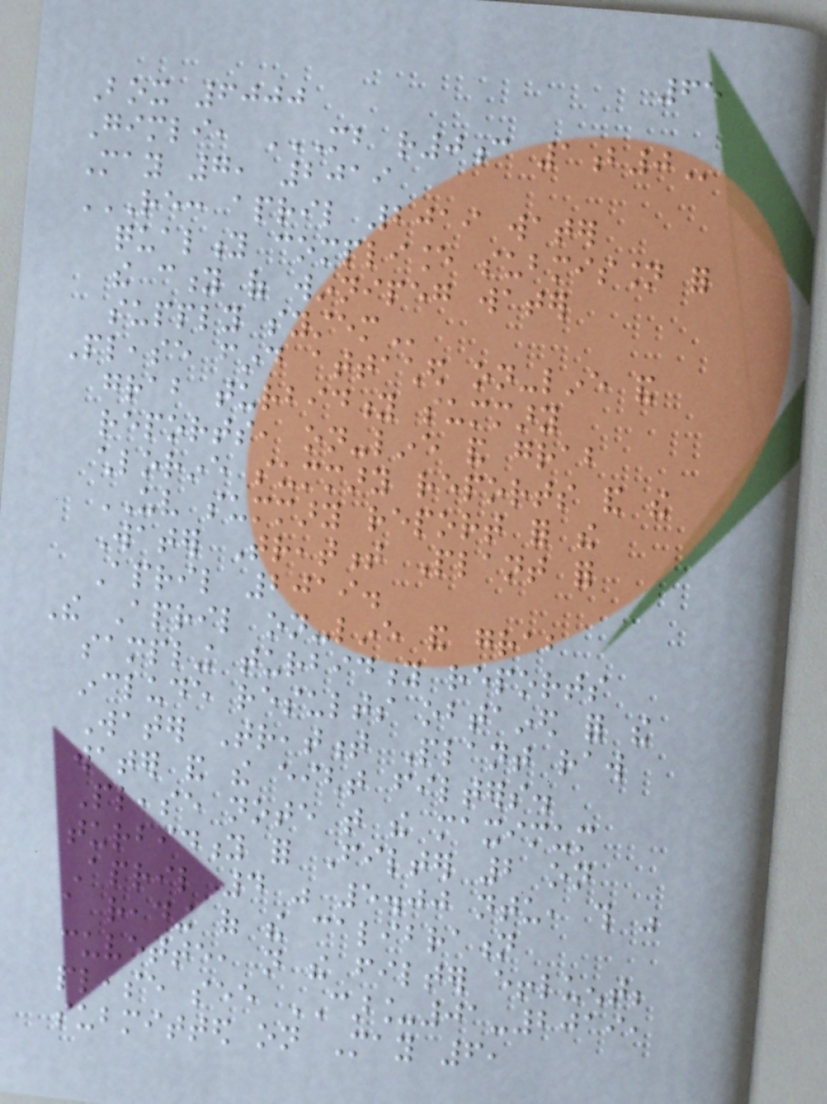65
Box 6000
Gimli, MB R0C 1B0
May 7, 2019
RE: APRIL 2019 WATER
QUALITY COMPLIANCE SUBMISSION FOR
THE CITY OF WINNIPEG WATER
SUPPLY SYSTEM
Please find attached on-line and
grab turbidity summary
reports, on-line and grab
chlorine summary reports and the
UV summary report for the
Water Treatment Plant for
April 2019.
The April on-line and grab
sampling turbidity reports
include results obtained for the
Water Treatment Plant raw
water and the eight filters.
Please note that the maximum
turbidity for Filter 2 on
April 4 was 5.00 ntu, this was
a reading of the calibration
cuvette, not the filter effluent;
please see CAR_01-2019,
submitted on May 6,
